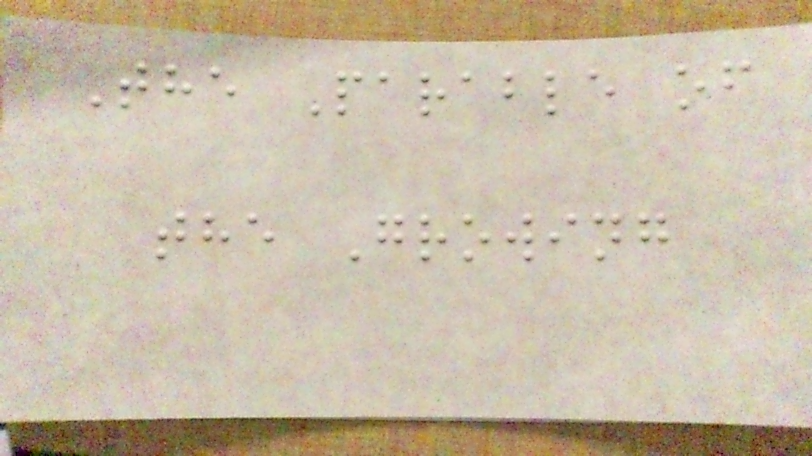The Parable of
the Growing
